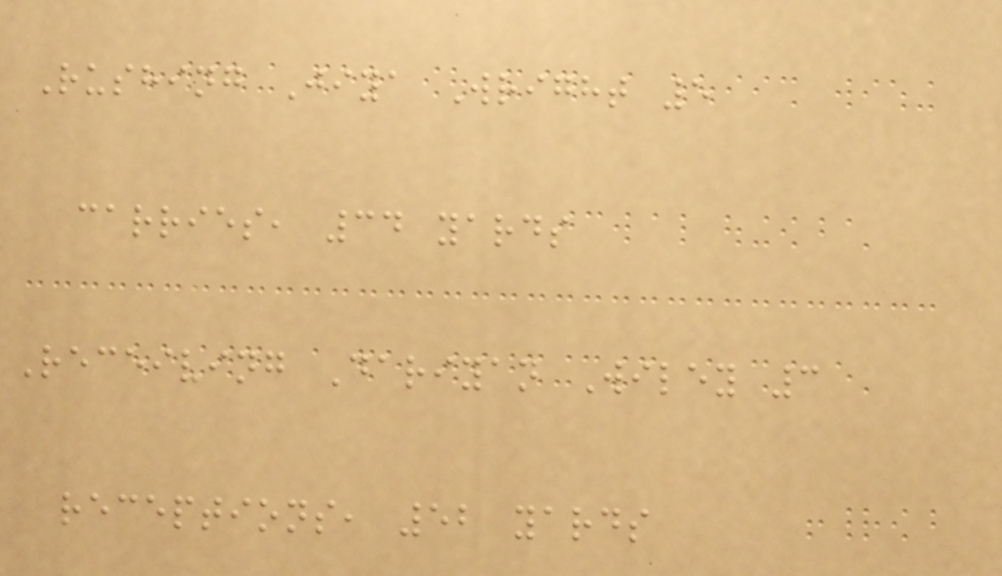Rushing Jiya Wright 5
carries, 34 yards
Receiving Dariyan Wiley 3
receptions, 52 yards
